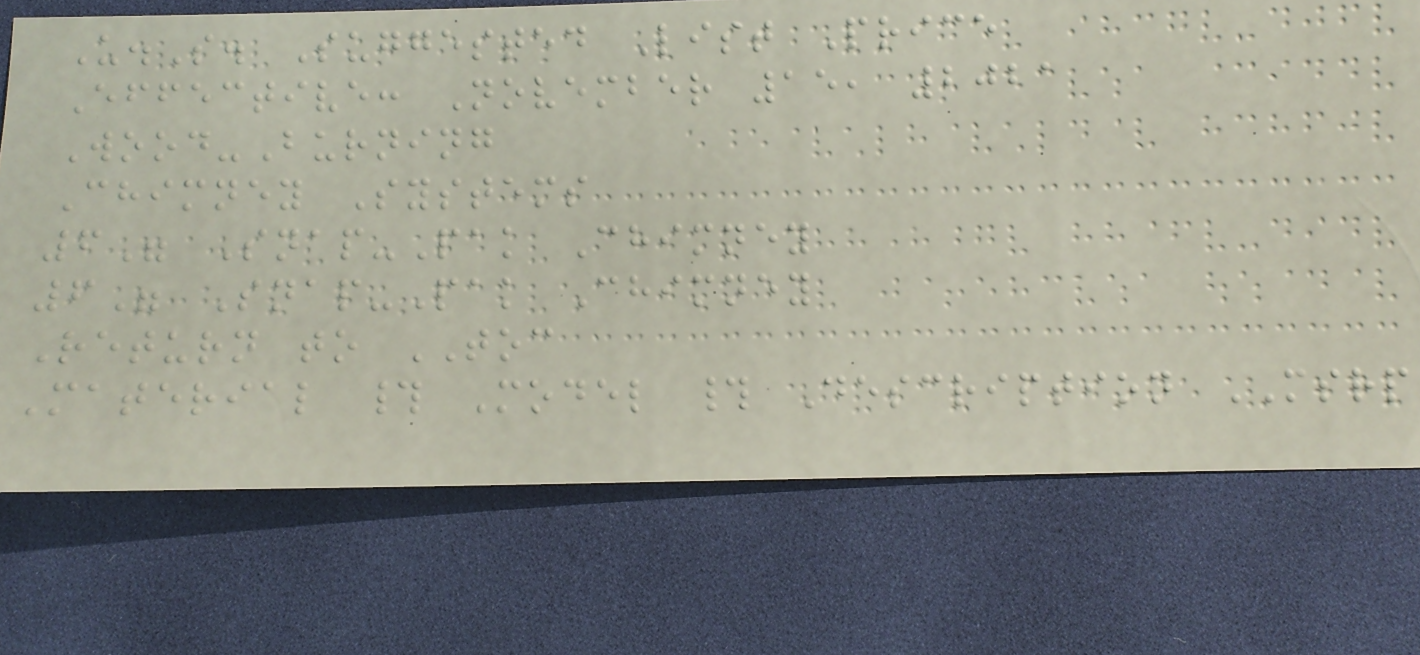U.S. Suggested List Price
Effective: November 15, 2021
Wood-Burning
Chimney Systems
6" Snap-Pak Chimney
6" Snap-Pak Chimney
Return to TOC
Material # Model # Description MSRP
